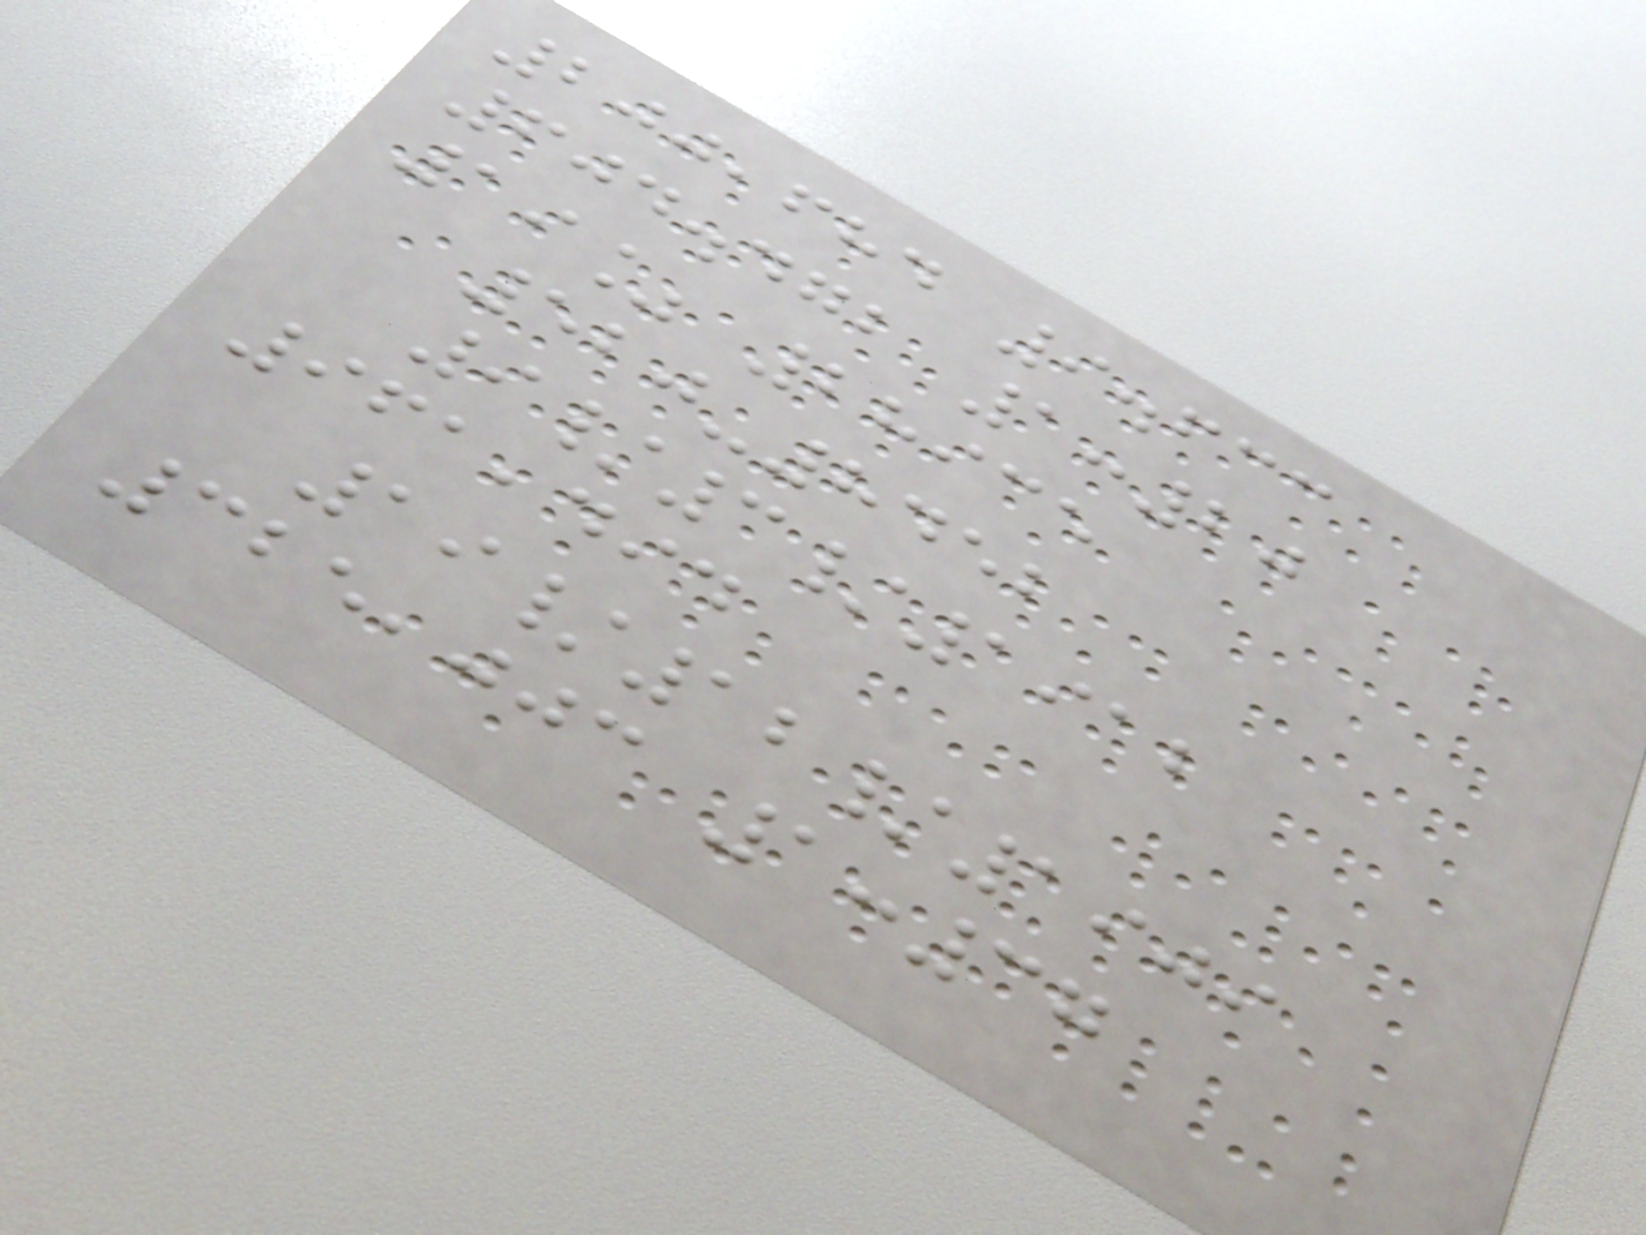200,684 9.633
604.472 1:20
19% 28935
520-8452
9/3/1912
961,494
19/12/1909
325,003 1:37
